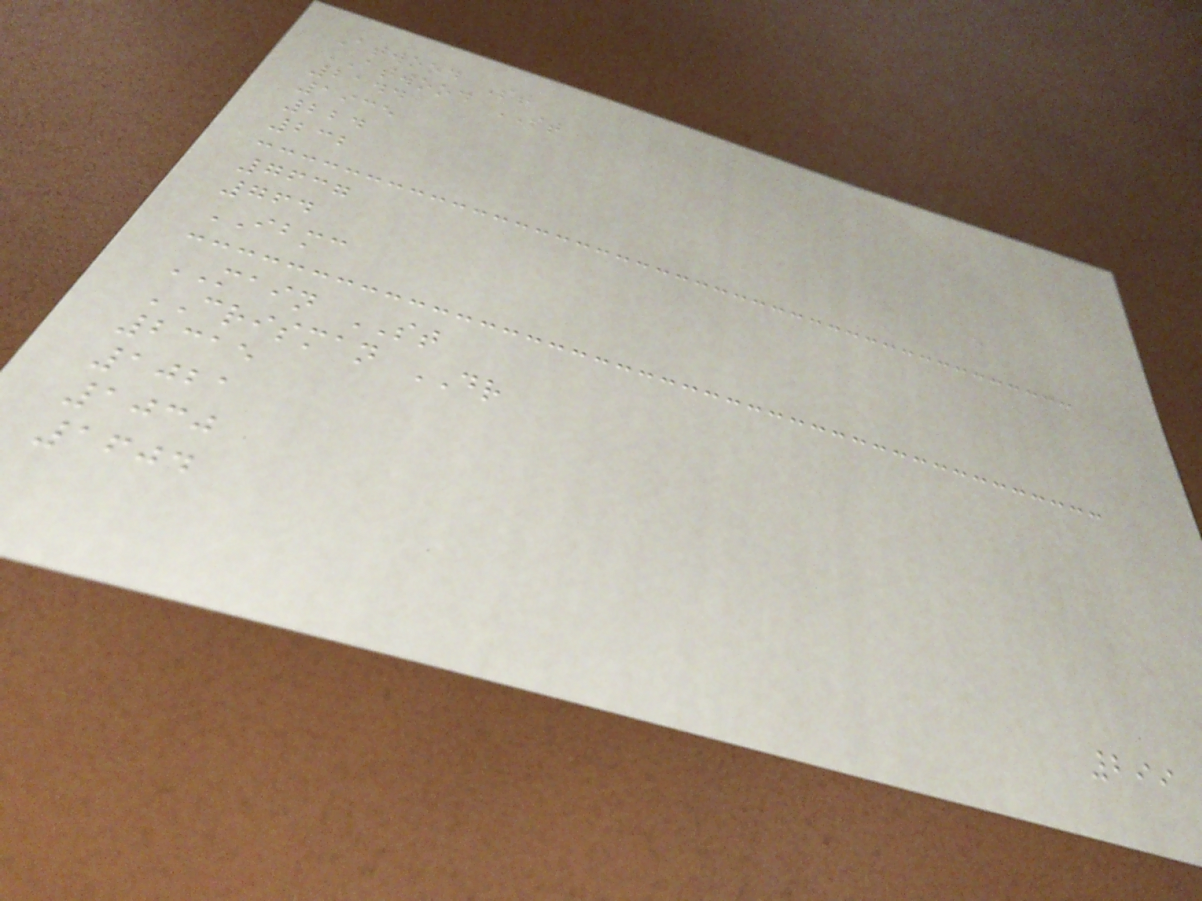Atwood St
ATWOOD ST
2144
1935
224
232
7637
764
IBMC
MAIN ST
CRISMAN DR
2315
1021
1030
1604
299
